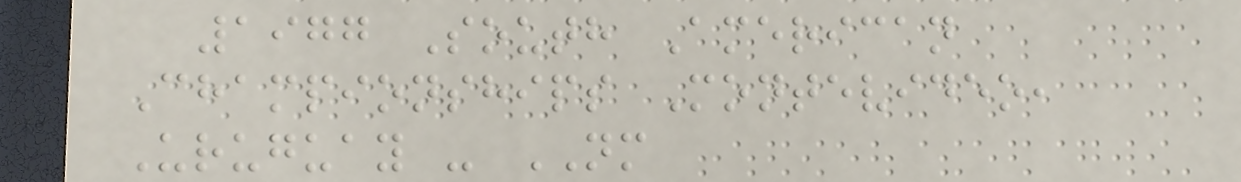1977 South American
Championships Montevideo,
Uruguay - NM
